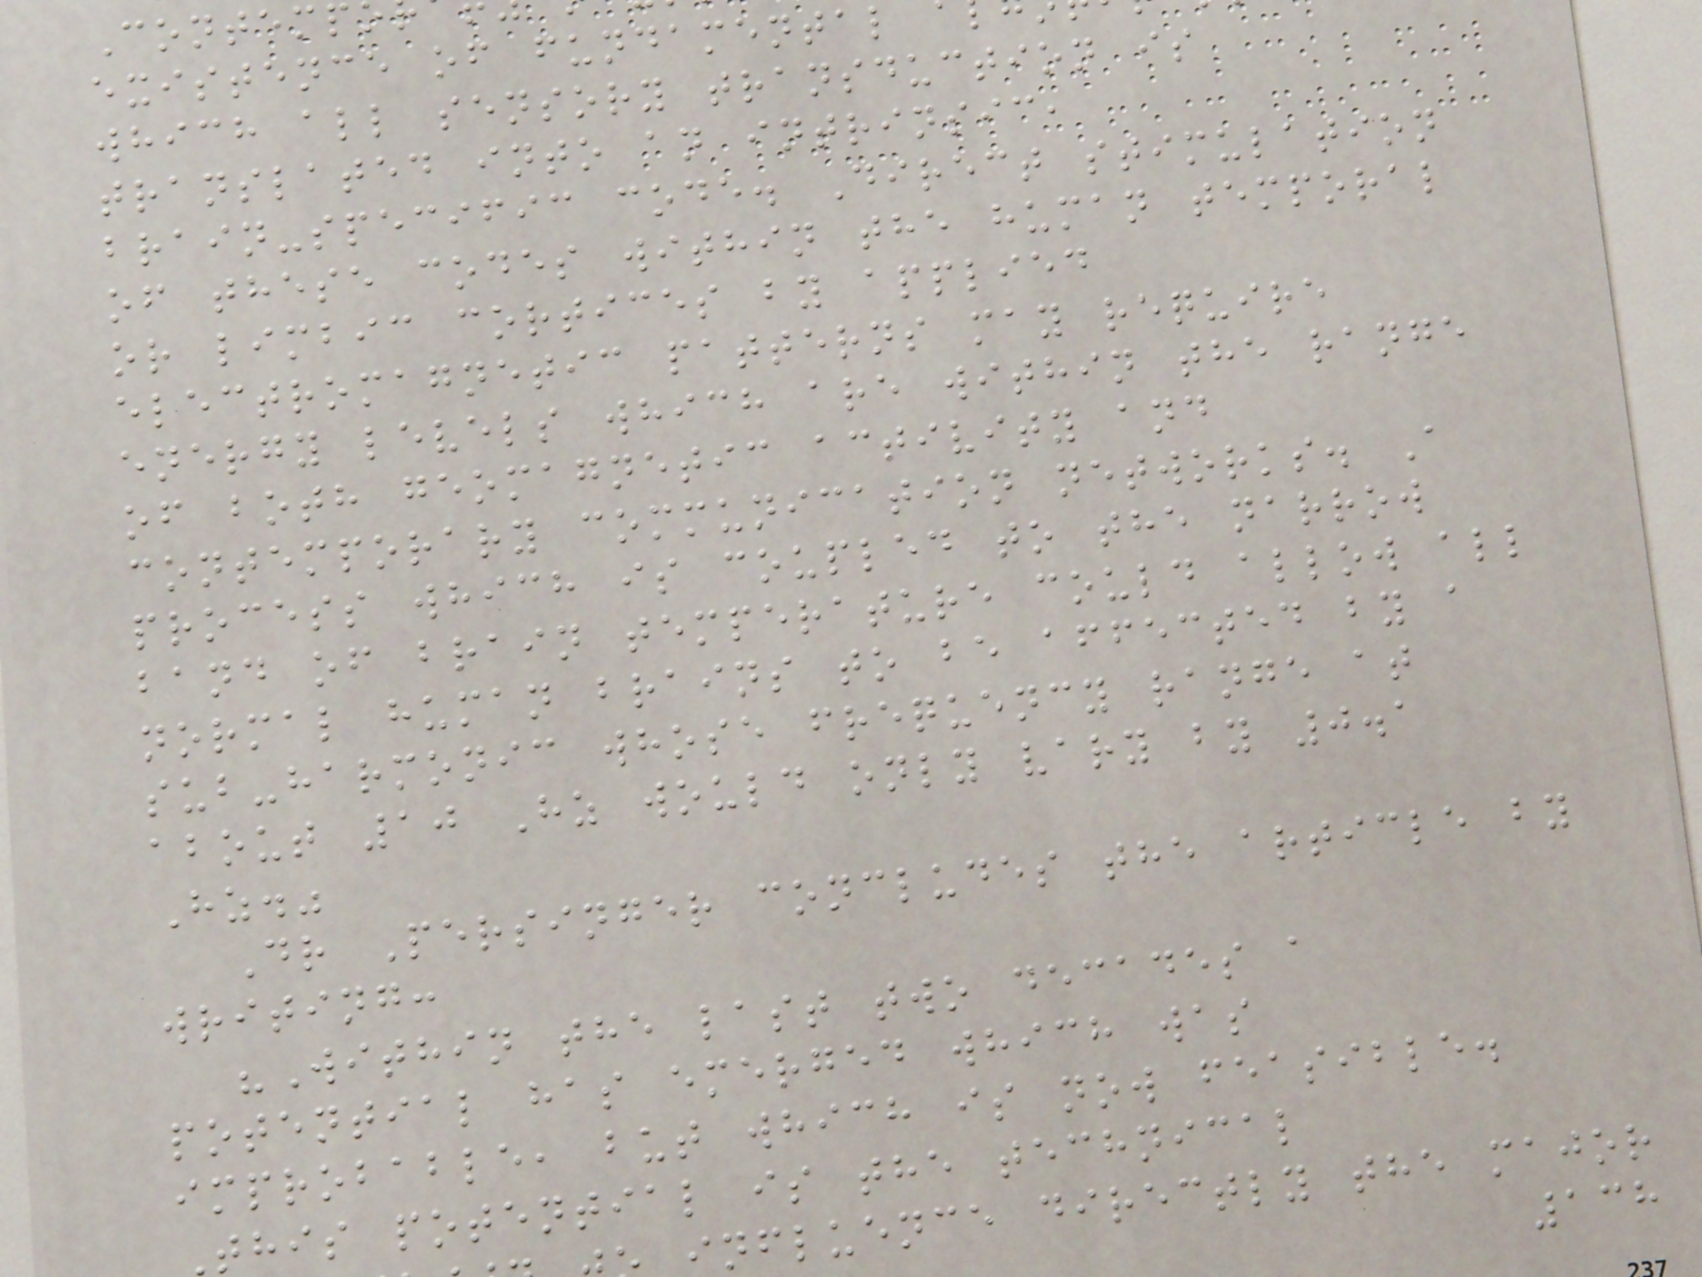existence of fundamental
which all sensory transduction is
translated into an intrinsic,
brain-specific code. Direct stimulation
of these codes within the human temporal
or limbic cortices by applied
electromagnetic patterns may require
energy levels which are within the range
of both geomagnetic activity and
contemporary communication networks. A
process which is coupled to the narrow
band of brain temperature could allow all
normal human brains to be affected by a
sub-harmonic whose frequency range at
about 10 Hz would only vary by 0.1
Hz."
Dr Persinger concludes the article by
writing:
"Within the last two decades a
potential has emerged which was
improbable, but which is now feasible.
this potential is the technical
influence directly the major
138
